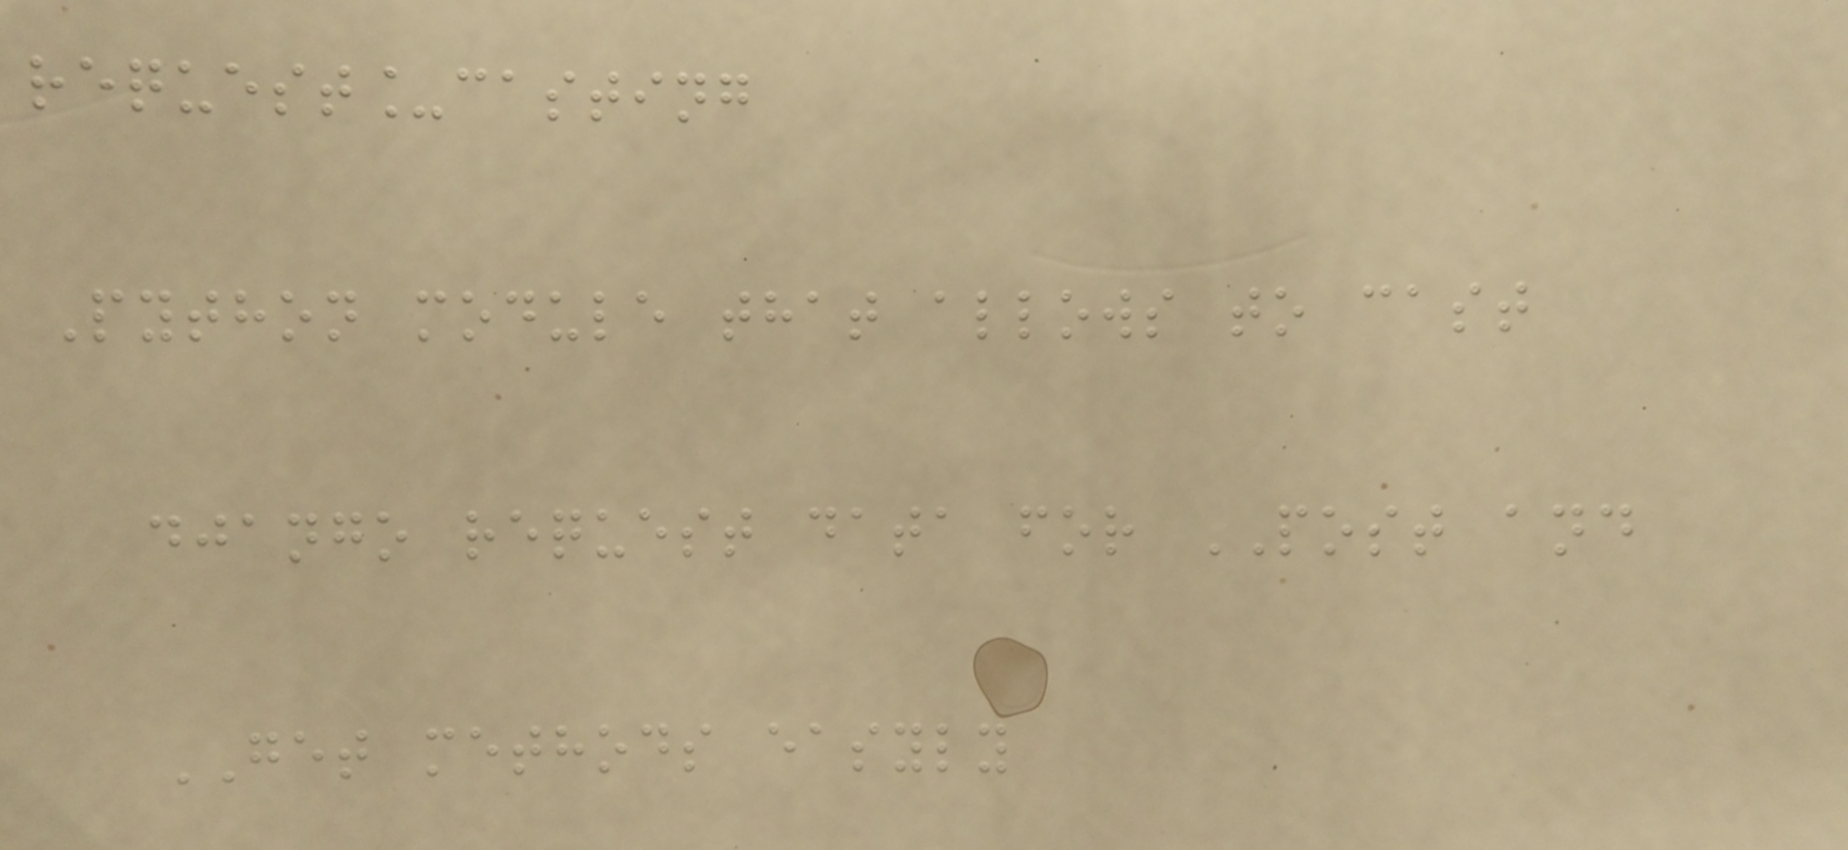request_casting
Python module that allows to cast
django request data for POST and
GET methods easyly
